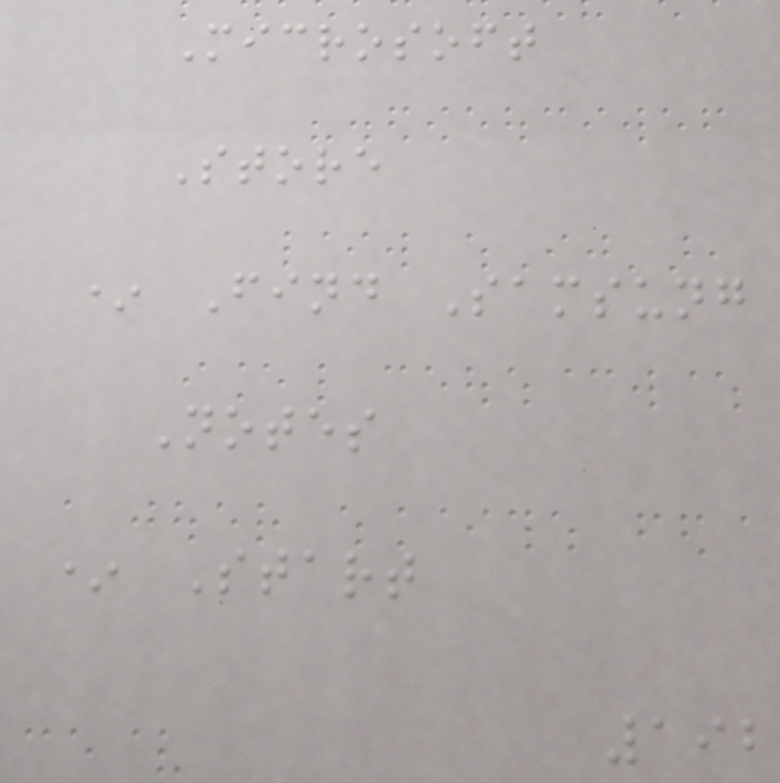Microsoft
Store
* Find Samsung
Notes
* Start
192
